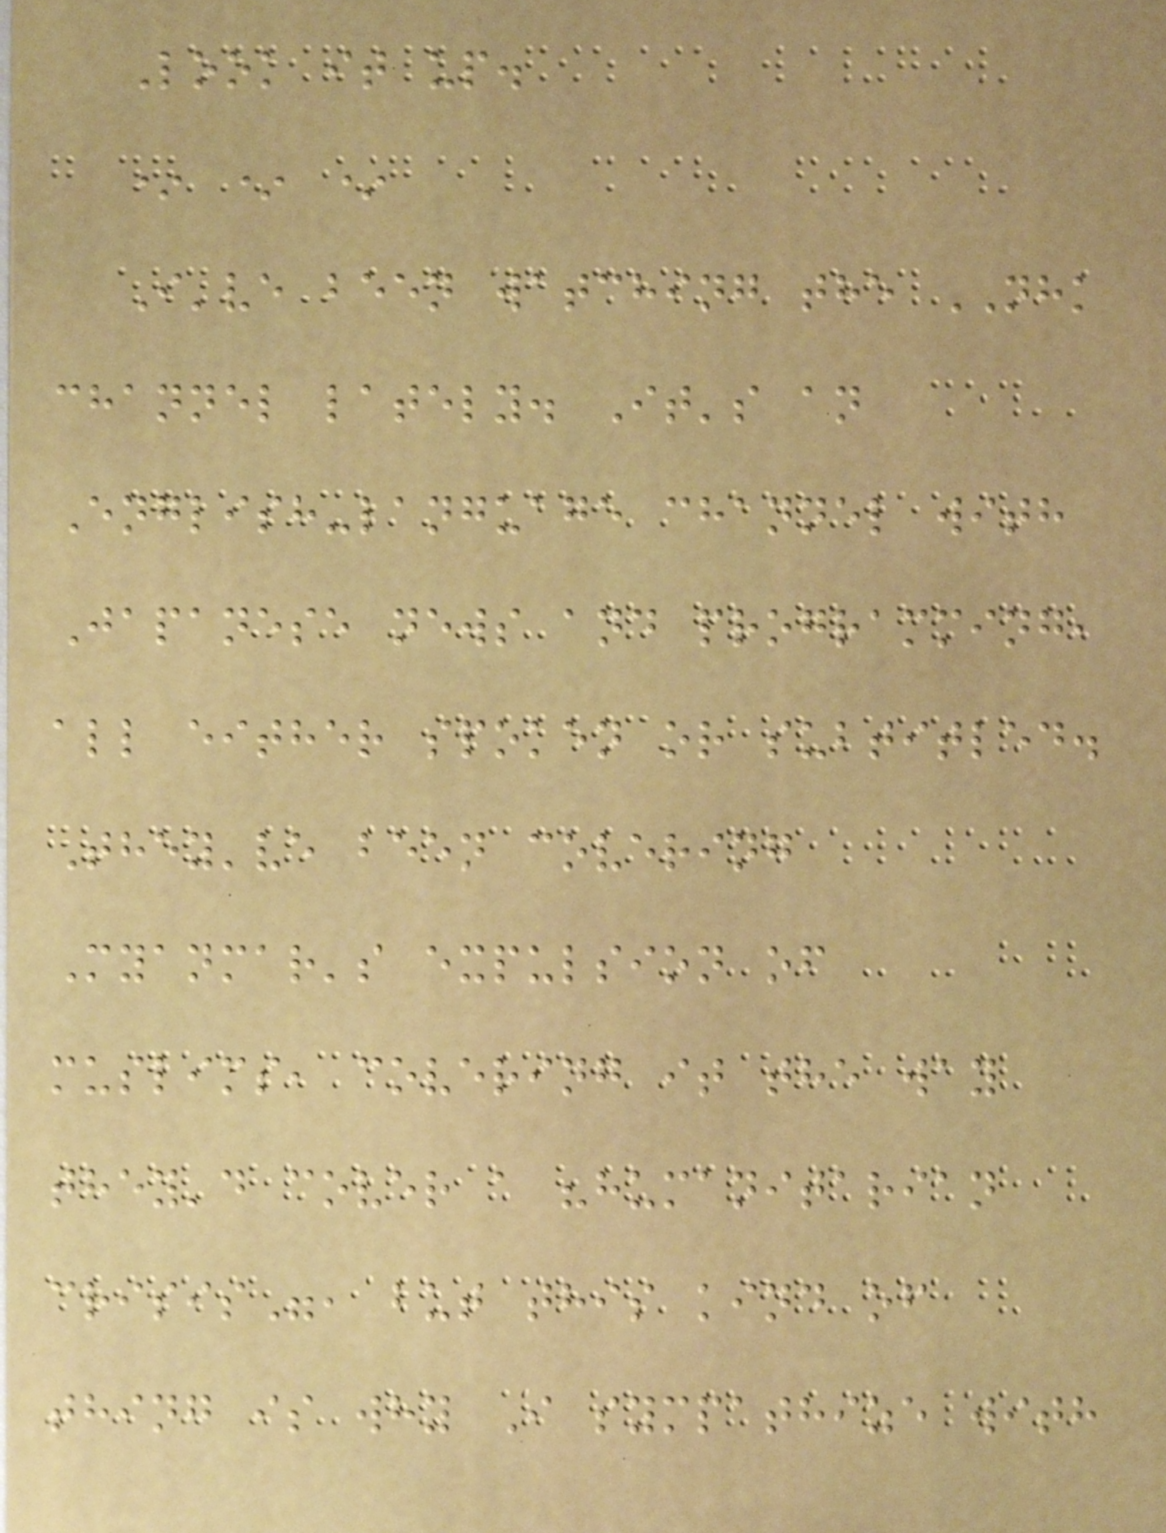Look it up.
* * *
I've been watching the NHK
channel lately. It's an
English-language channel with
Japanese news and programming,
all either spoken or subtitled.
They've been covering
Myanmar's expulsion of
muslims, covering it the way
they'd cover a "humanitarian
crisis", but this kind of
thing is why I sympathize with
